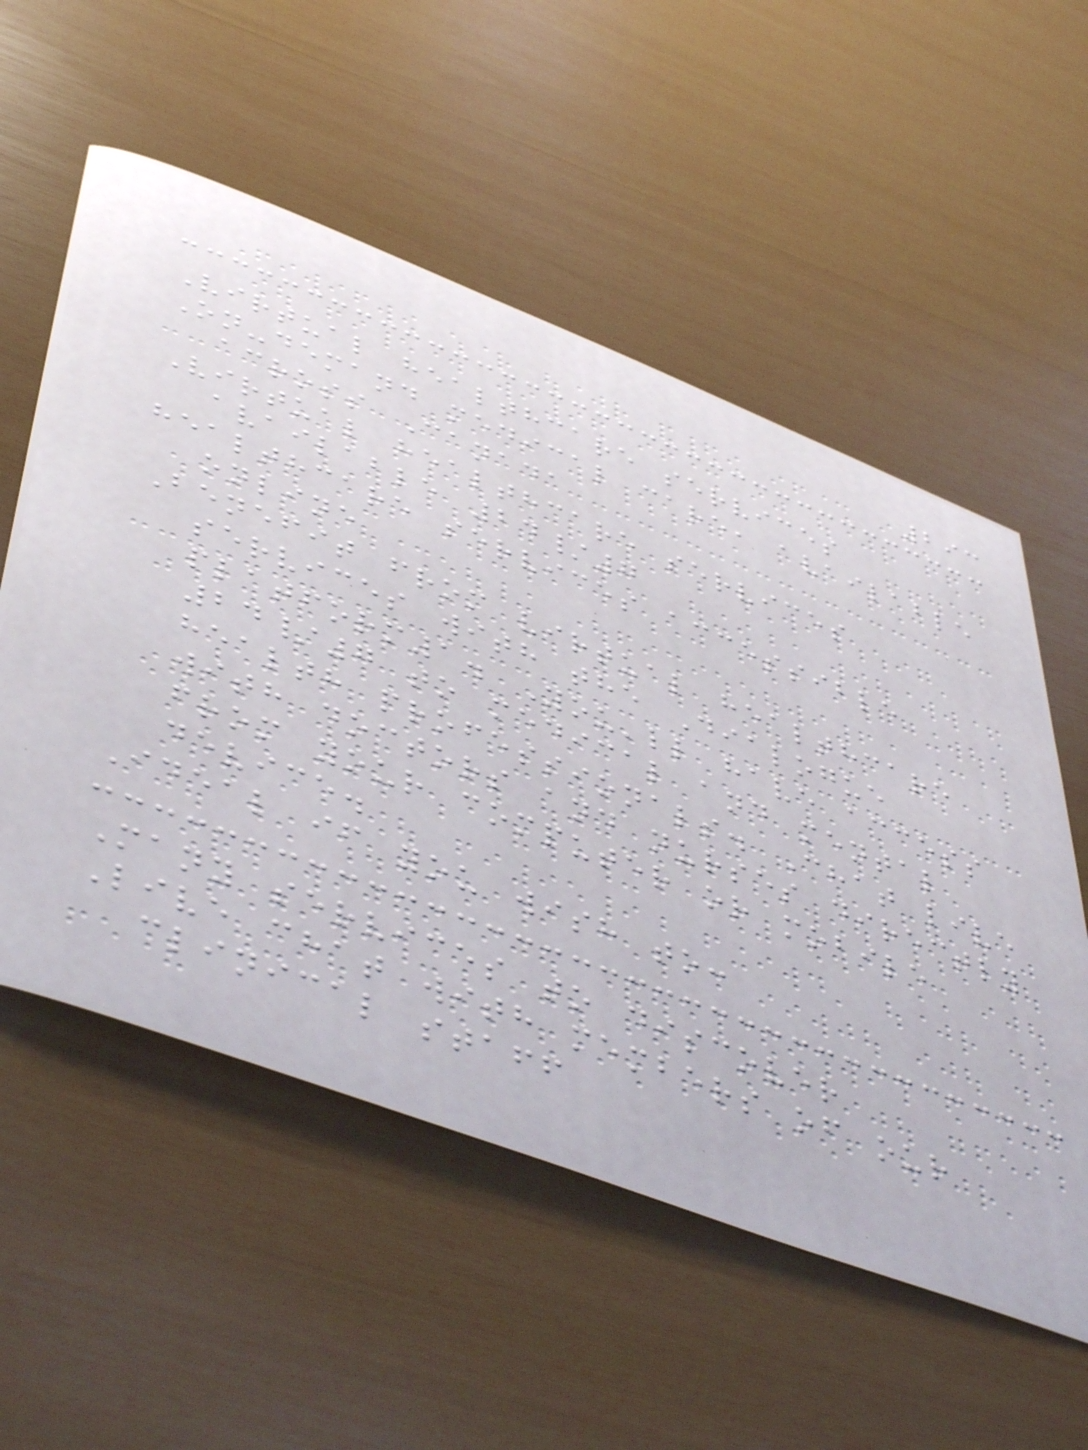293
Virtual healthcare services
On-demand medical care, available
across Canada
Virtual healthcare services
available 24/7
healthcare services accessible
online
Benefit from virtual healthcare
services with the Dialogue
platform1. You'll have access
24/7 to medical and mental
health professionals. Chat live
with doctors and nurses directly
from your computer or mobile
device.
Ideal if you wish to:
Many services to discover
Live chat with members of our
clinical staff
